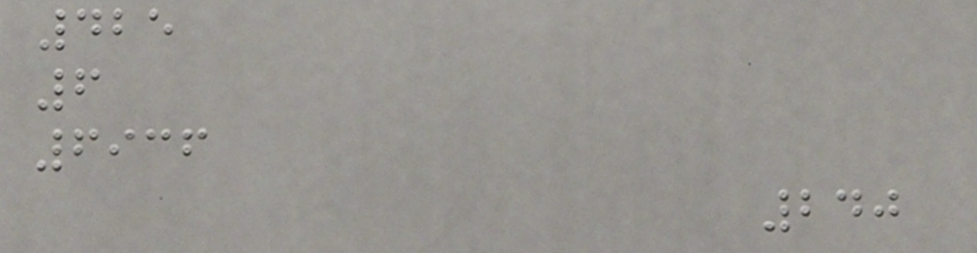425
6
6936
240
